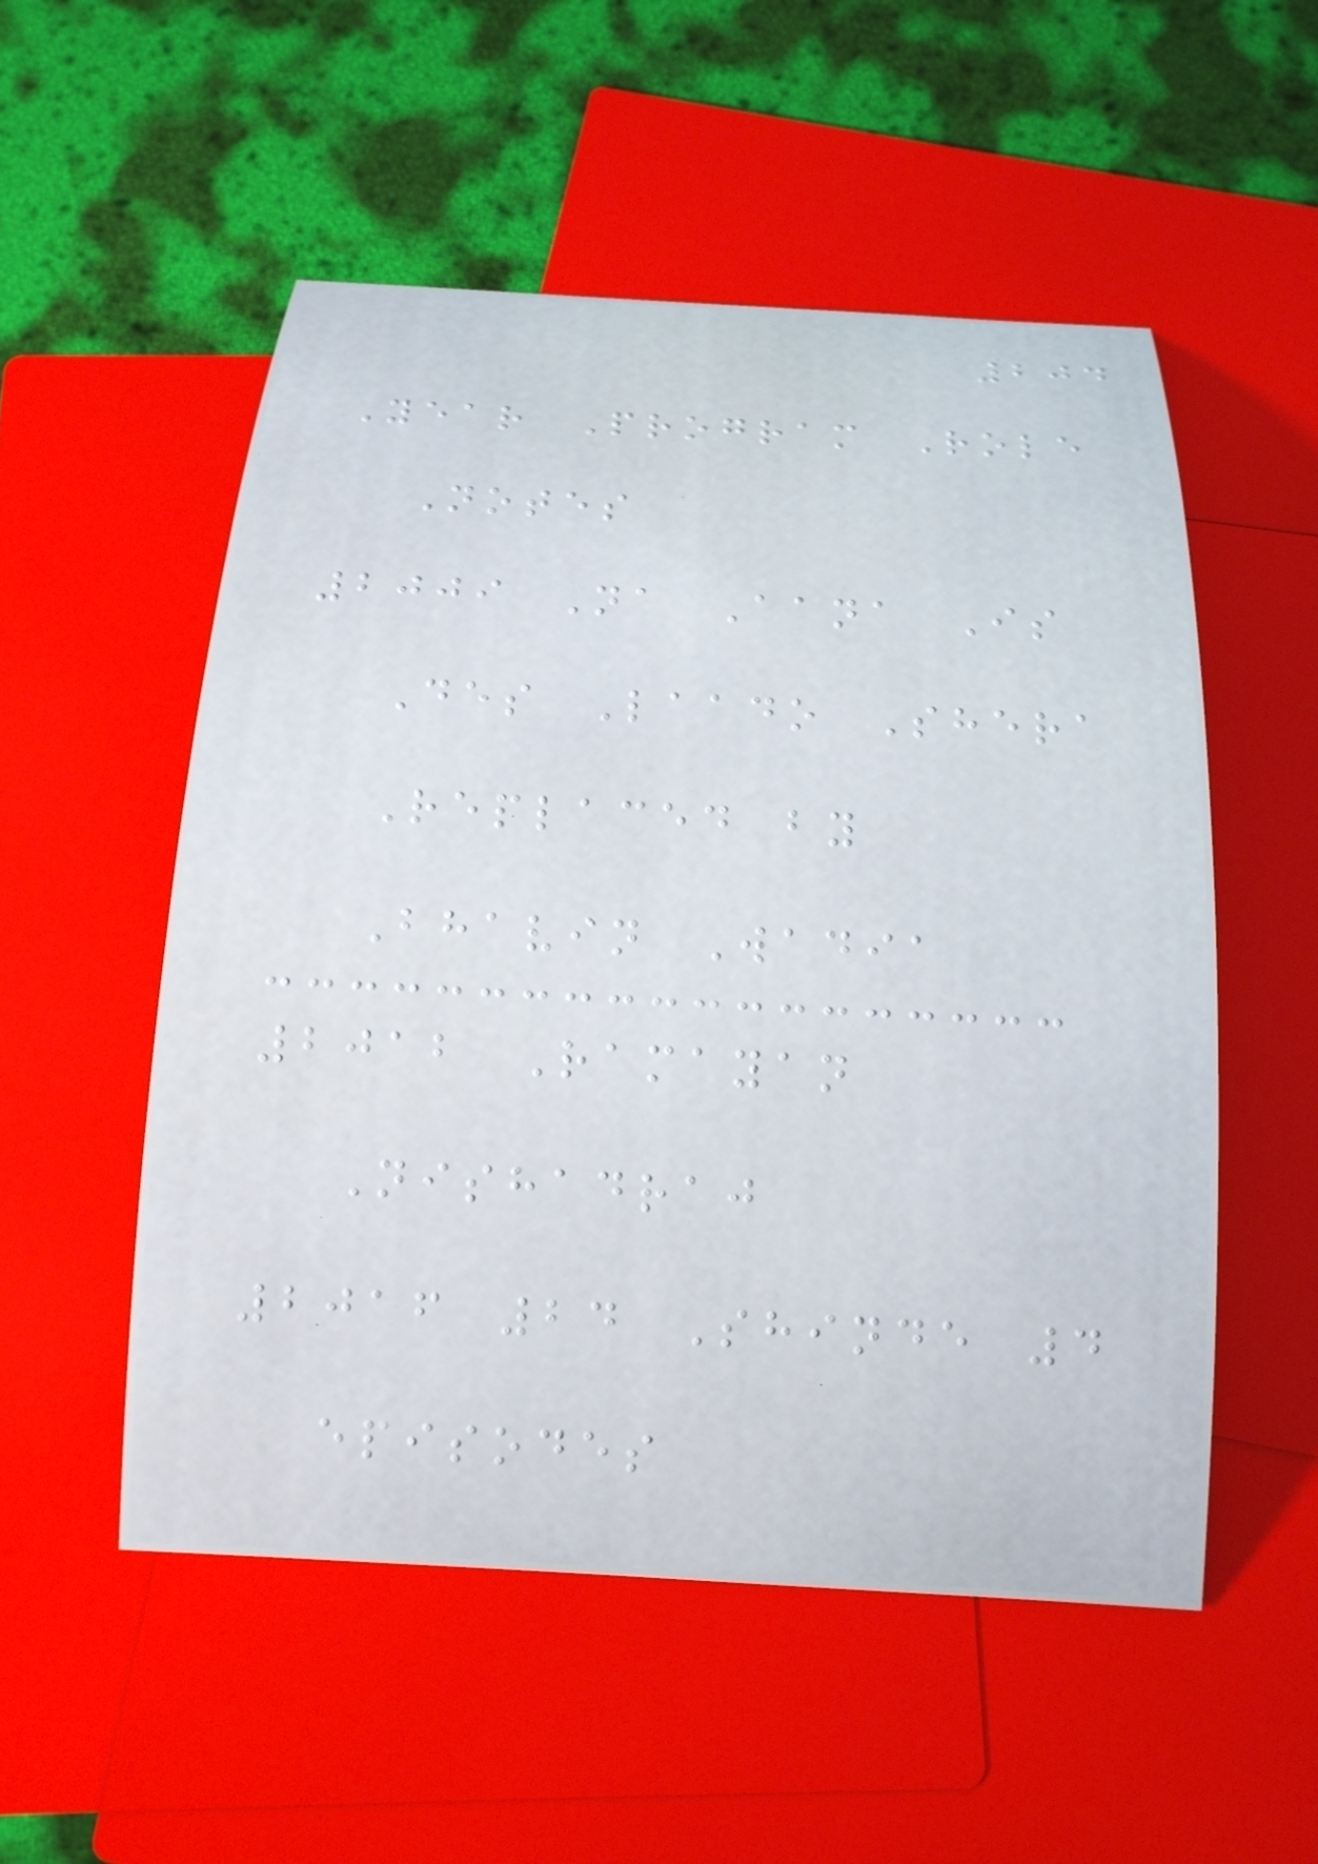204
Year Program Role
Notes
2009 Na Aana Is
Des Laado Shera
Replaced by
Bhavin Wadia
2012 Ramayan
Nishadraj
2016 24 Shinde 4
episodes
